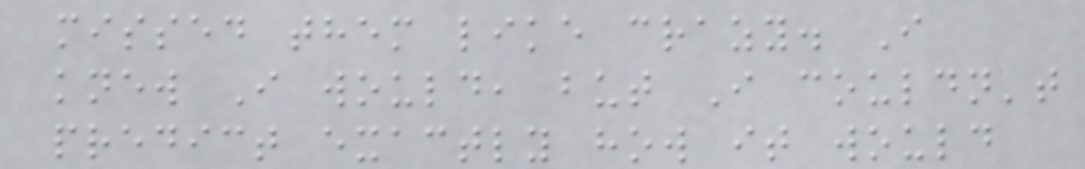missed them like crazy. I
knew I would, but I couldn't
predict exactly how it would
